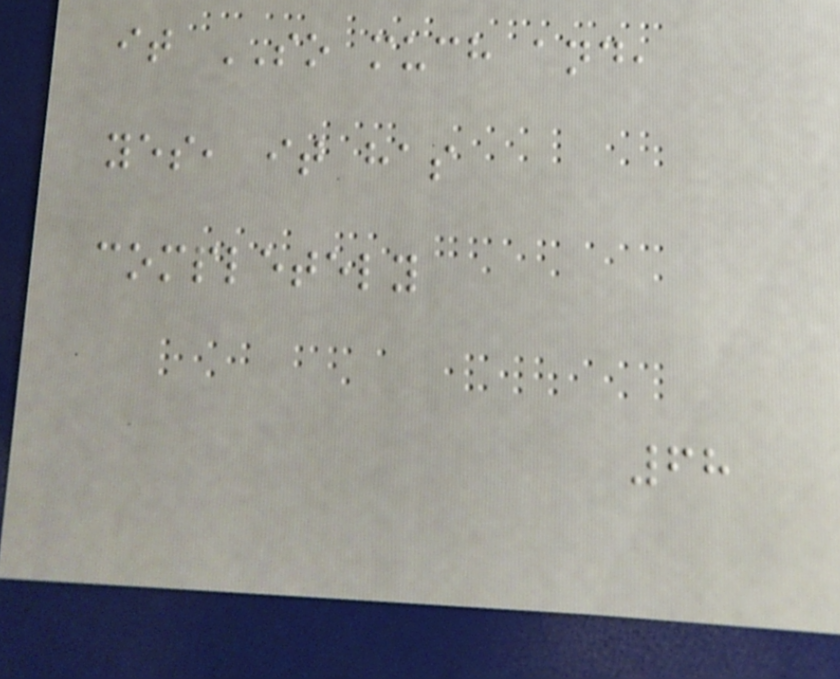it SO much and,
yes, it has
completely
68
